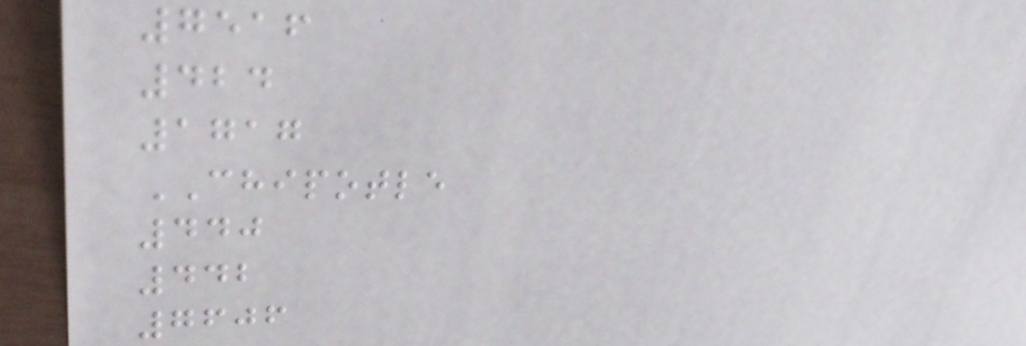7516
424
1717
CHIPOTLE
440
442
7606
